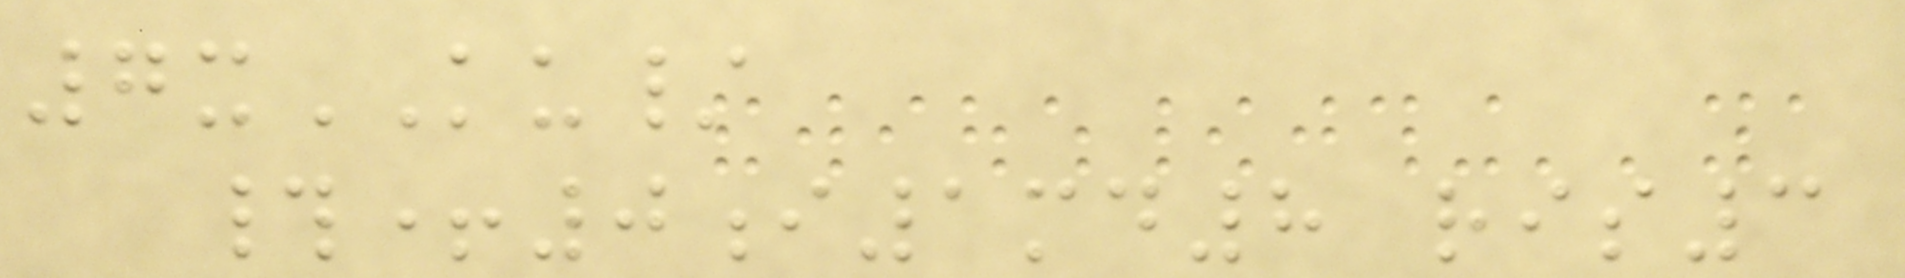7xKU/
#+0i1md8 ris3
